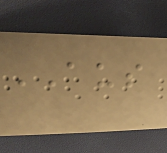AUS
